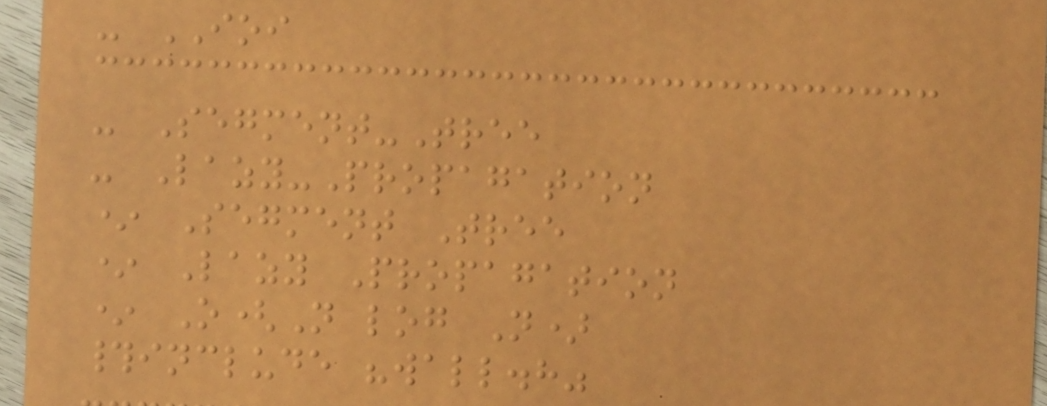- IOI
- Segment-Tree
- Lazy-Propagation
* Segment Tree
* Lazy Propagation
* O(N log N)
#include "wall.h"
